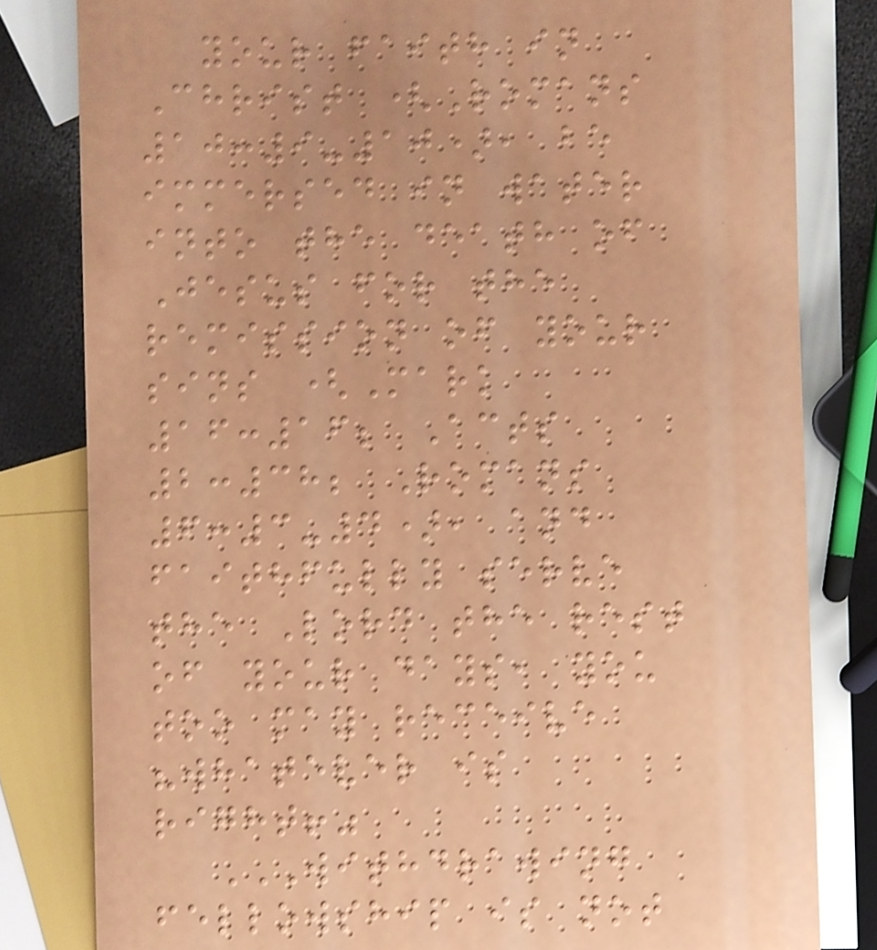your faith in
Christ (Romans
10:9-10), be
immersed in water
into the death of
Jesus for the
remission of your
sins (Mark
16:16; Acts
2:38; Romans
6:3-4), and
faithfully serve
the Lord the rest
of your days, you
too may receive
"whatever is
right!"
WITHDRAWING
FELLOWSHIP IS NOT
